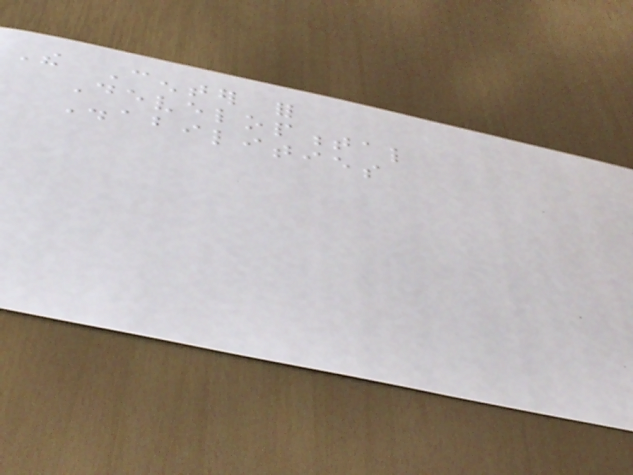The Center for
Developmental
Disabilities
